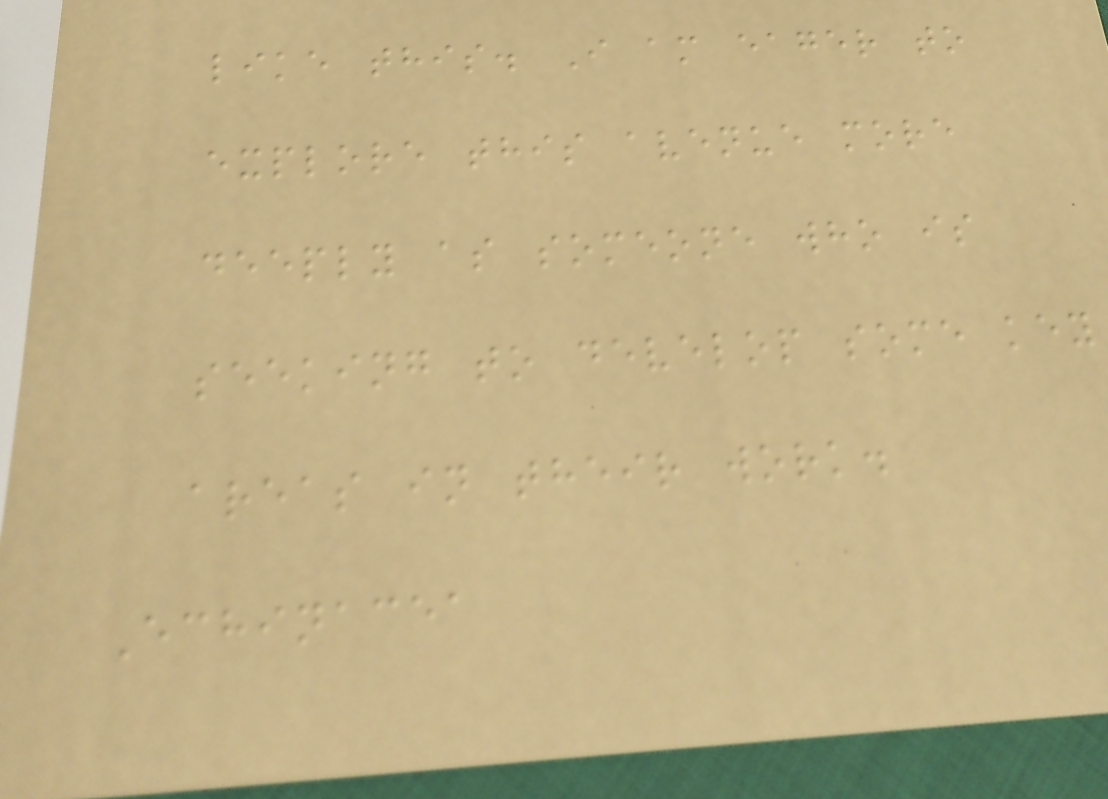like this. I am eager to
explore this avenue more
deeply as someone who is
seeking to develop some key
areas in their work.
Echinacea
